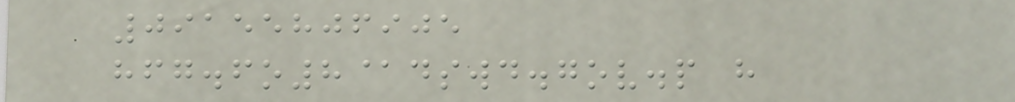09155806905
hfg.fo8@dswd.gov.p h
